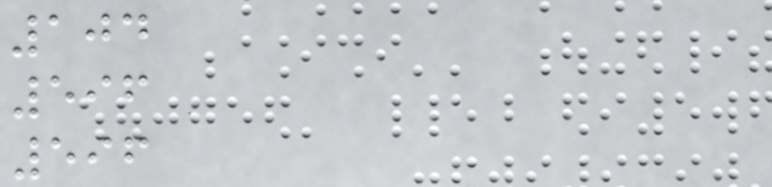104
596
596
